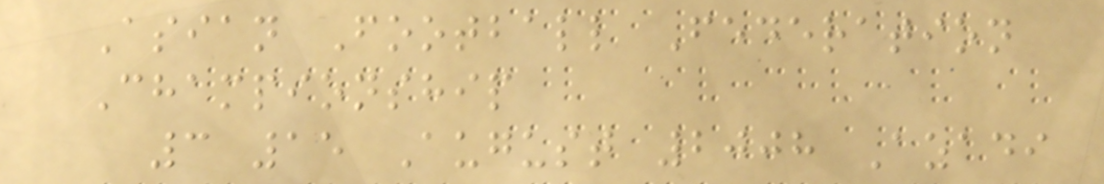Asian Football Federation
Championship
3 15 August 2008 Azadi
